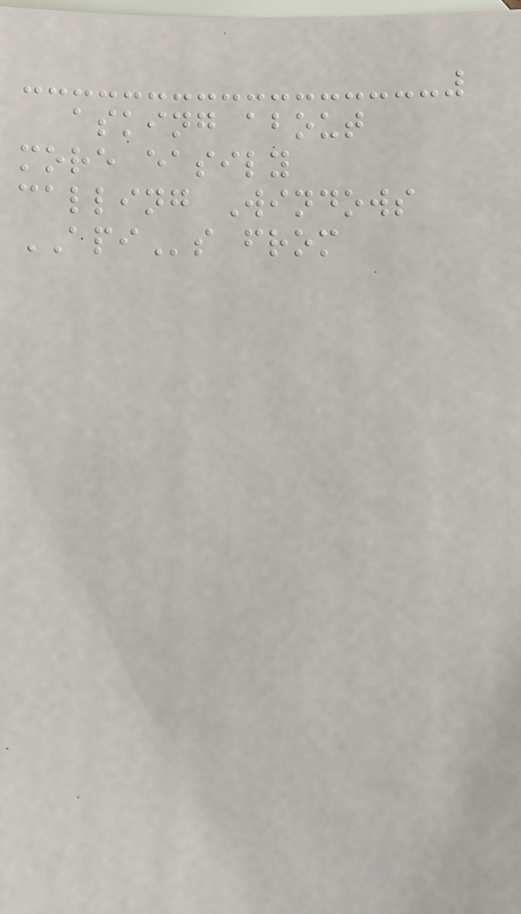asking about
more easily
calling Windows
APIs from
